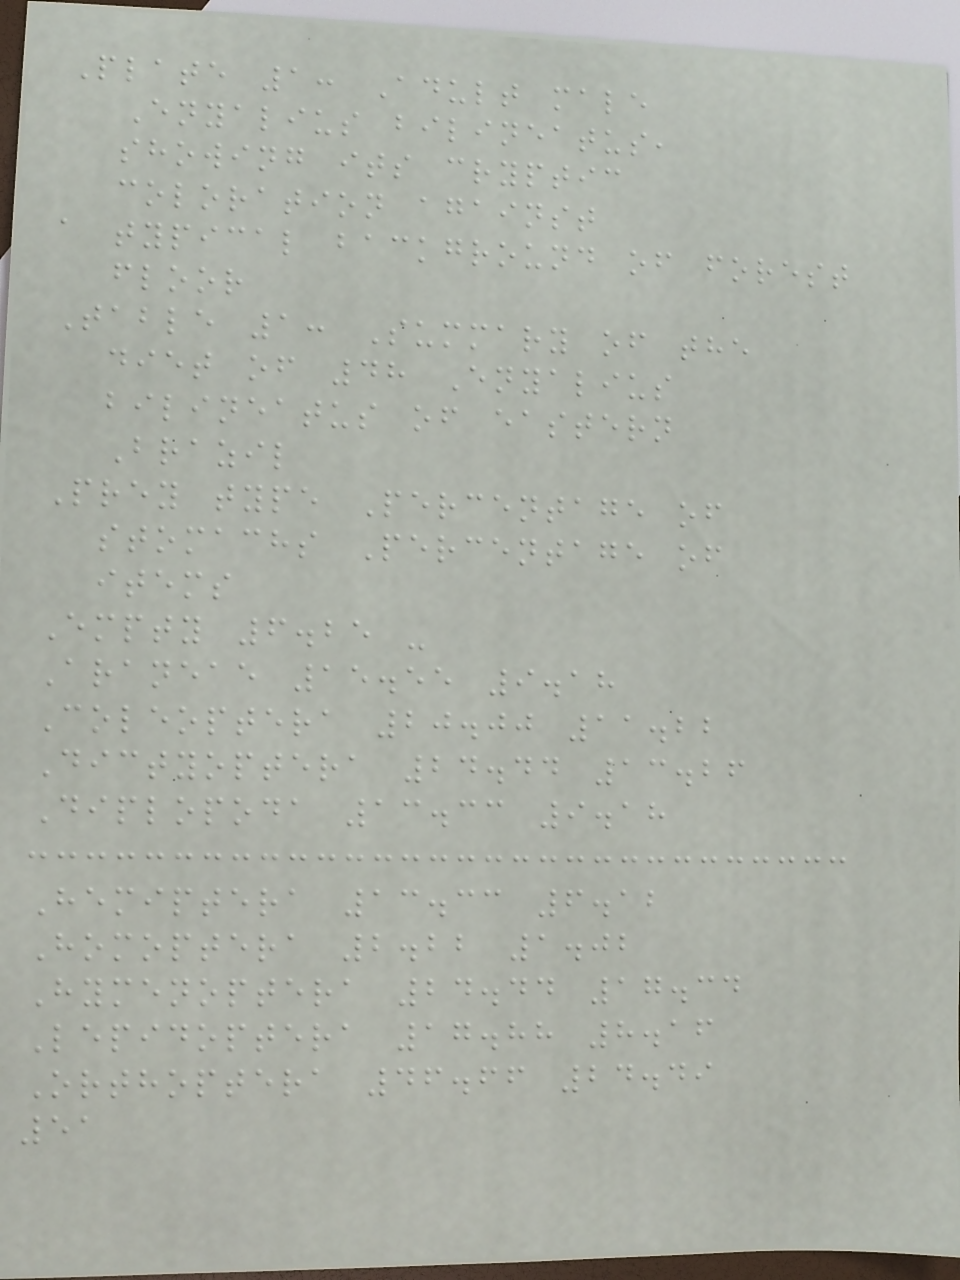Plate 1: Adult male
Enyalius bilineatus,
showing its cryptic
coloration against
a typical background of forest
floor
Table 1: Summary of the
diet of 48 Enyalius
bilineatus of eastern
Brazil
Prey type Percentage of
stomachs Percentage of
items
Empty 6.25 -
Araneae 15.55 9.18
Coleoptera 20.00 11.22
Dictyoptera 24.44 13.26
Diplopoda 13.33 9.18
Hemiptera 13.33 6.12
Homoptera 2.22 1.02
Hymenoptera 24.44 17.34
Lepidoptera 17.88 8.16
Orthoptera 46.66 24.49
51
